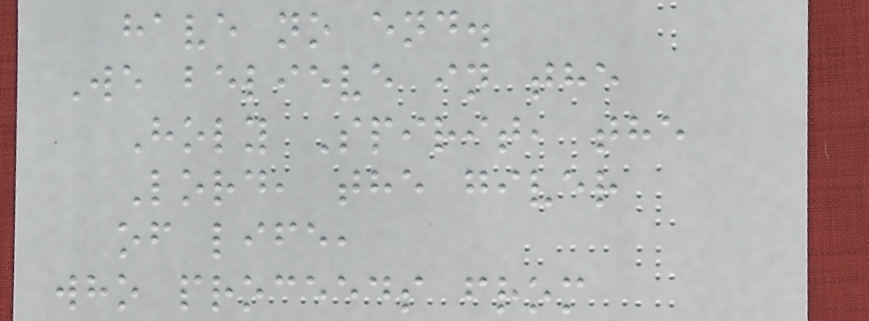have no end.
We believe in the
Holy Spirit, the
Lord, the giver
of life,
who proceeds from
